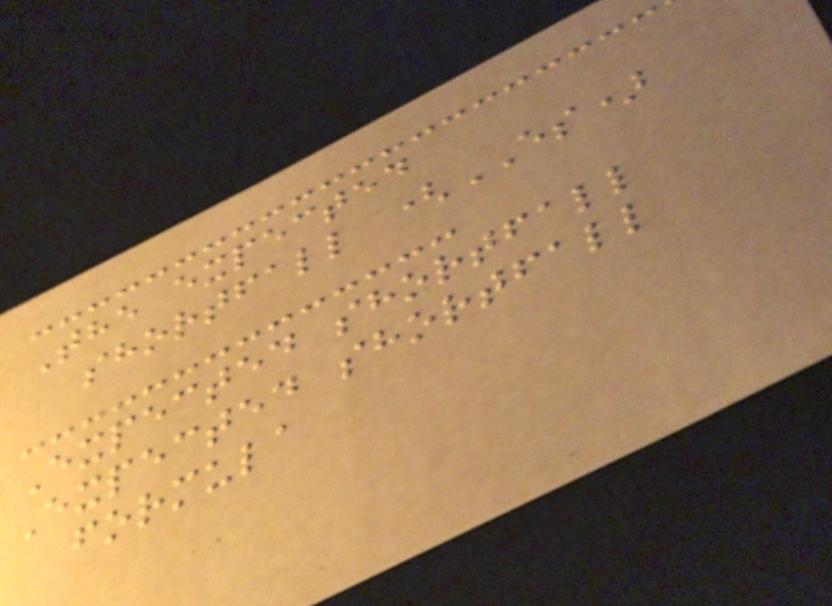The expected
shortfall (ES)
Expected shortfall
Expected shortfall
formula
